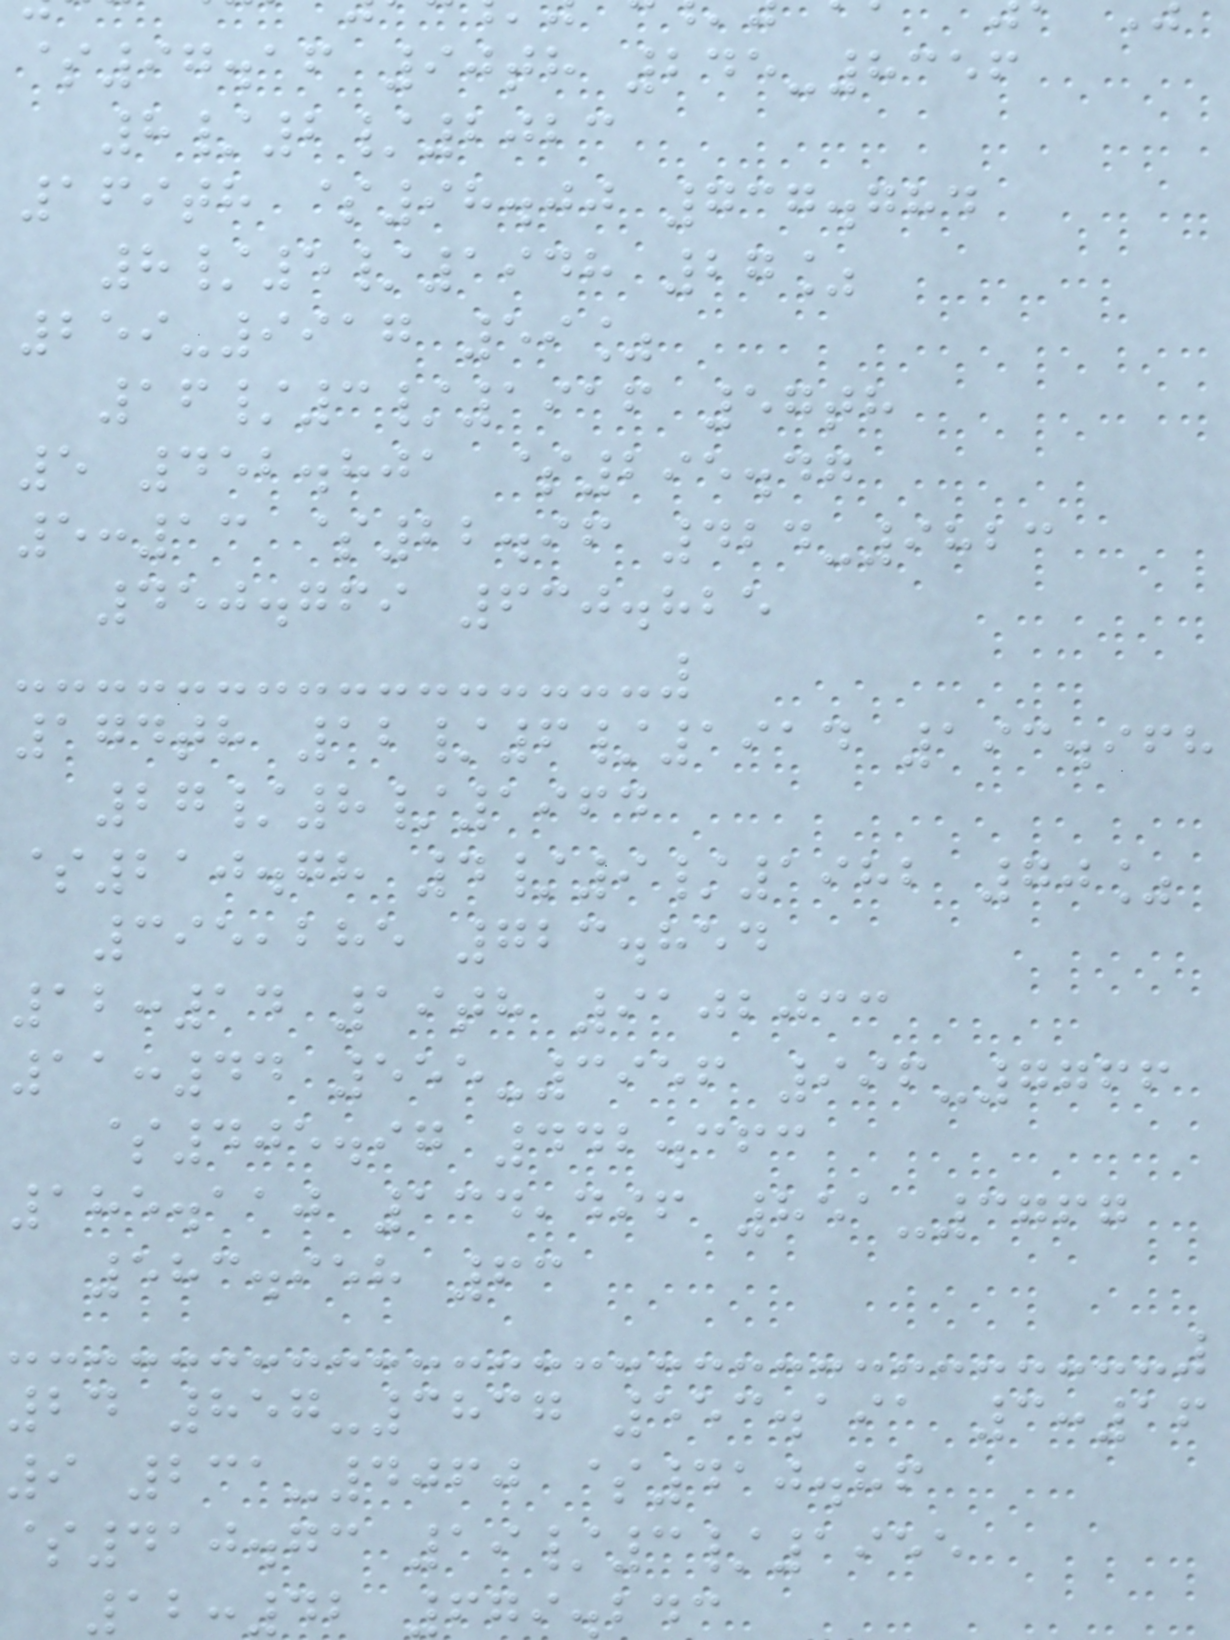$97.16 90th 245-8356
8/2/2023
169th $98.00 737.784
8/5/1948 27%
259-9917 59%
16/3/1916 57th
5 452.801 $295.47
5:13 $22.96 424-9823
450.769 630.825
174th 12/6/1914 193.968
27/8/1964
$210.78 4/9/1982 70%
395,285 723.854
12:14 19th 9102033
11:44 555-3956 996-7766
$405.97 442.363
185.110 134,496 851-3767
583.958 63
24 857-3837 553.191 3:16
9 231-4060 $410.86
$410.73 19/3/1955
12:42 679
